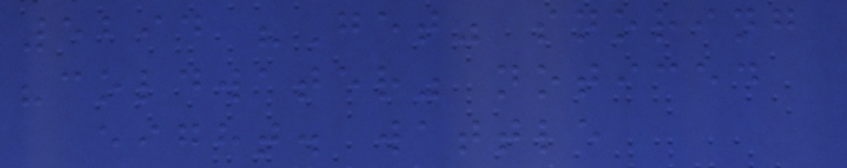5294 "Get" snoring
"coldwater" noticed
eight. wattle
